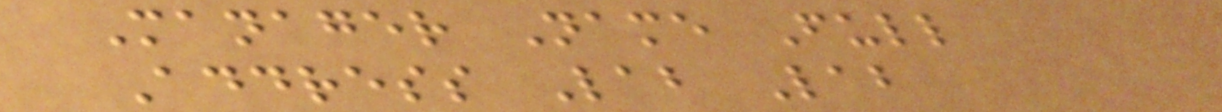Manager Name Full
Address Lab Lab
